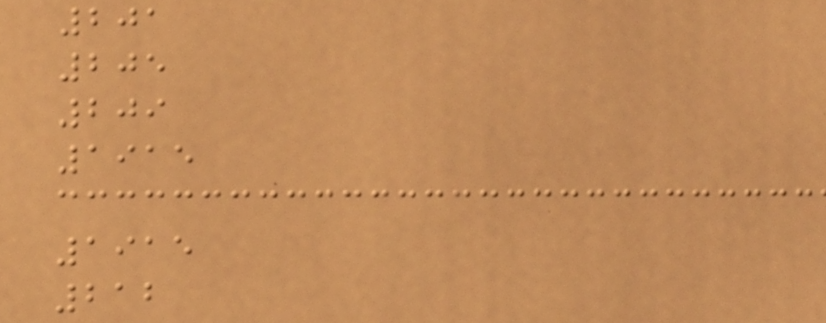201
205
209
1915
1915
212
